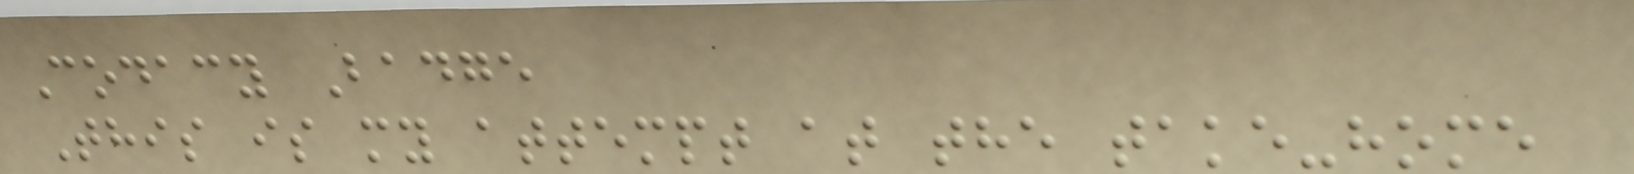Codacy Badge
This is my attempt at the take-home
